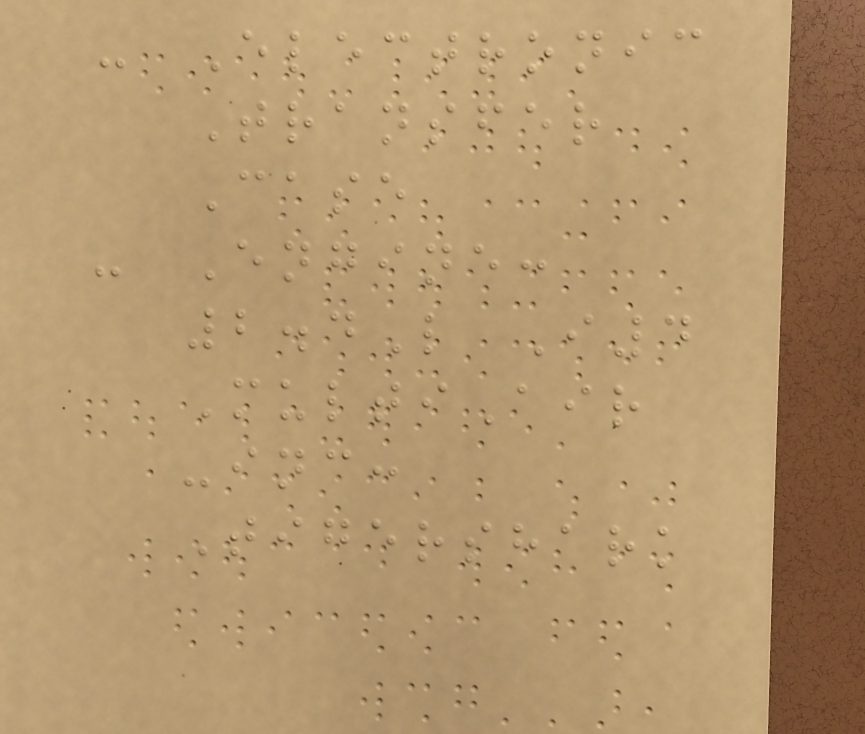- Electronic
Transfer
Case
- Engine:
2.4L I4
MultiAir
-inc:
Tigershark
